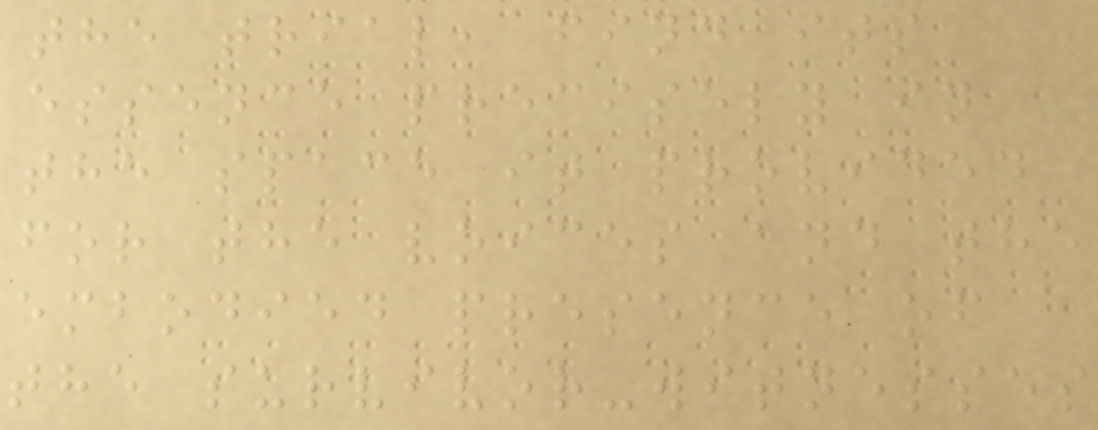the trial, find its
essence precisely in
the space it provided
for the voices and the
embodied presence of
the survivor-witnesses
